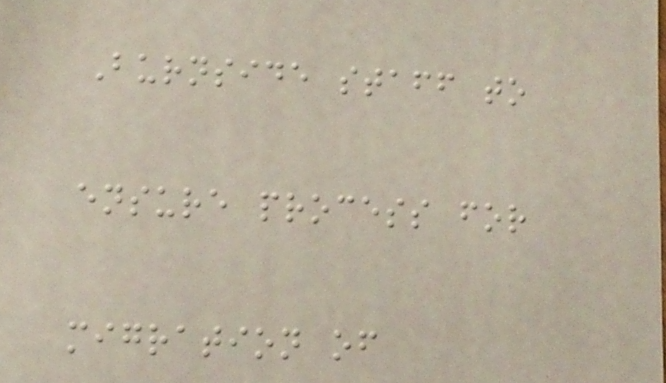Burnside staff to
ensure process for
migration of
